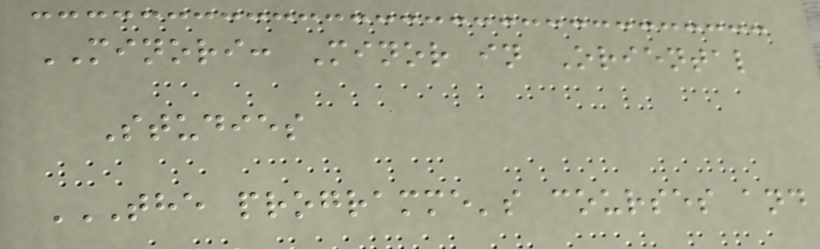MINORI: Minor in Oriental
Studies
THE PROGRAMME'S COURSES AND
